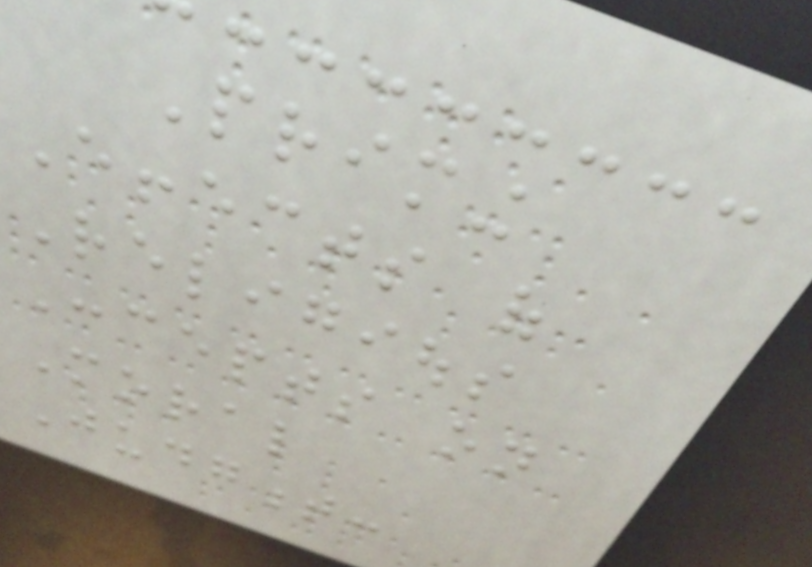Priming
Effects of
Religious
Concepts on
Moral
Judgment:
